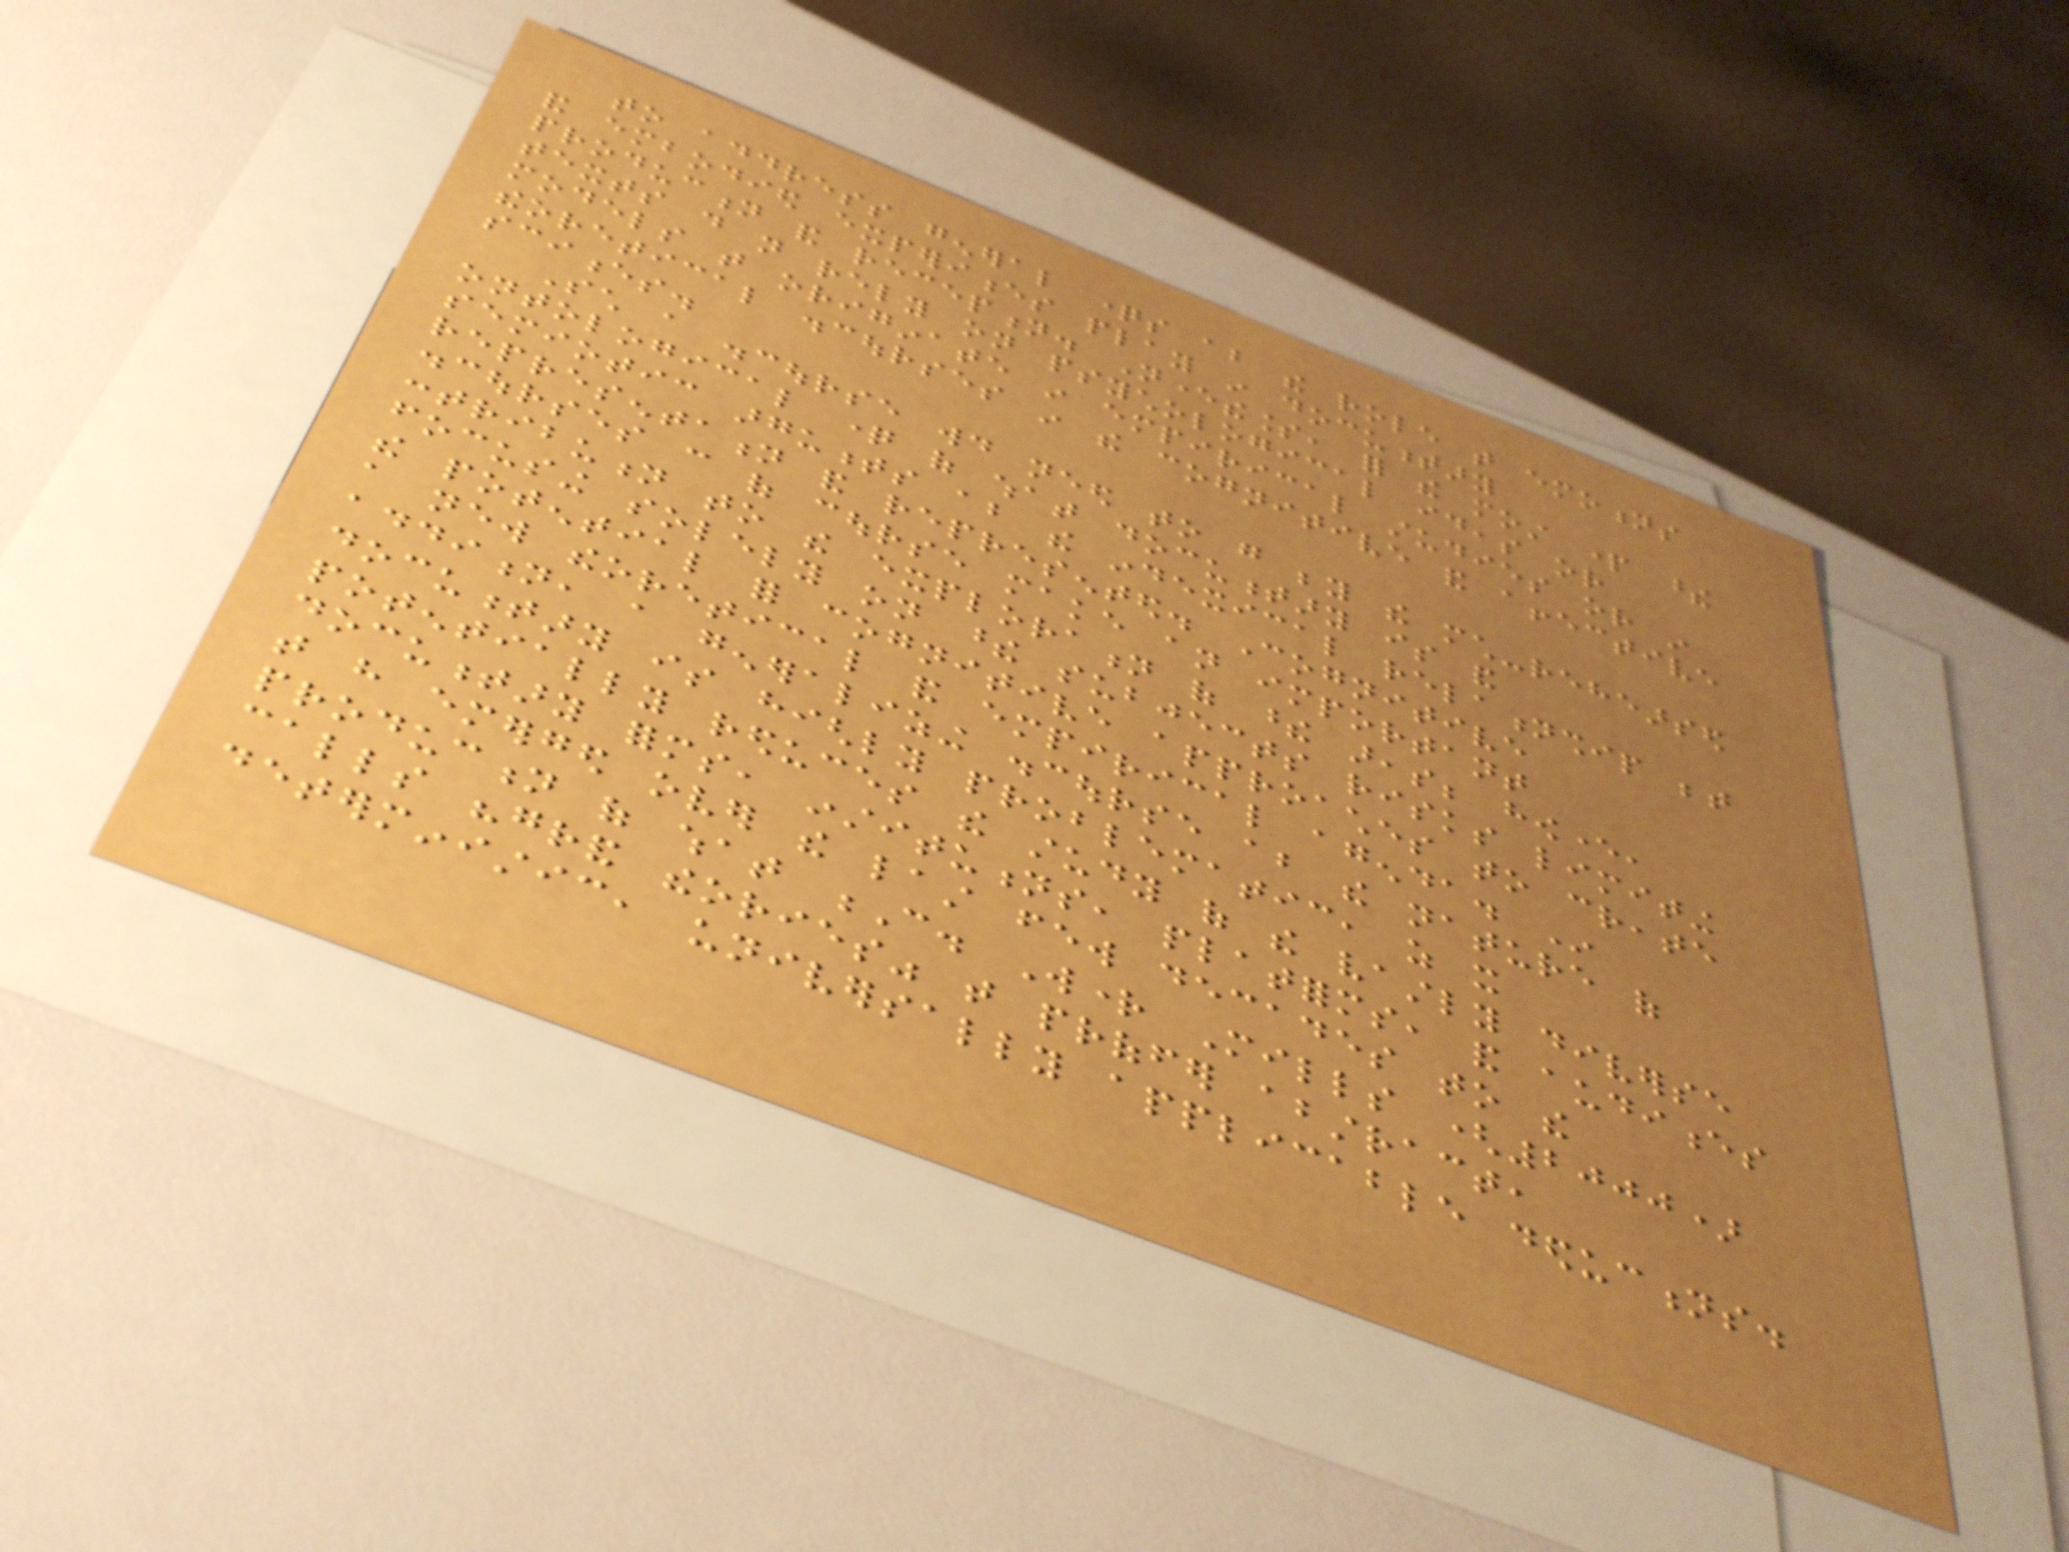to address general questions about the role that emotions
and embodied experiences play in documentary
production and reception. Nevertheless, for the most part these
texts do not rely on psychological ideas or
models that originate in empirical studies or in
theoretical discourses in the cognitive and affective
sciences.
Such a discourse would need to go beyond the much-rehearsed
ontological question of what documentary is and
semiotic arguments about the indexical relationship between
representation and represented. Cognitive
discourses can of course make an important
contribution to the exploration of these areas; however,
focusing solely on these subjects risks limiting
the potential for cognitive approaches to create
a new theoretical and empirical agenda. In
addition, a generalizing discourse about the nature of
documentary is highly problematic, as it
potentially reduces the study of the vastly diverse
documentary forms, institutions, platforms, and audiences
that have emerged over the last few decades to the
production of what C. Wright Mills (2000)
calls "grand theories" that proffer abstract,
deterministic, universally applicable deductions.
